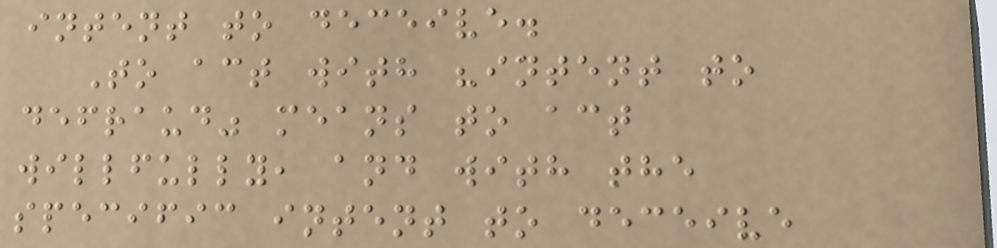intent to deceive.
To act with "intent to
defraud" means to act
willfully, and with the
specific intent to deceive
